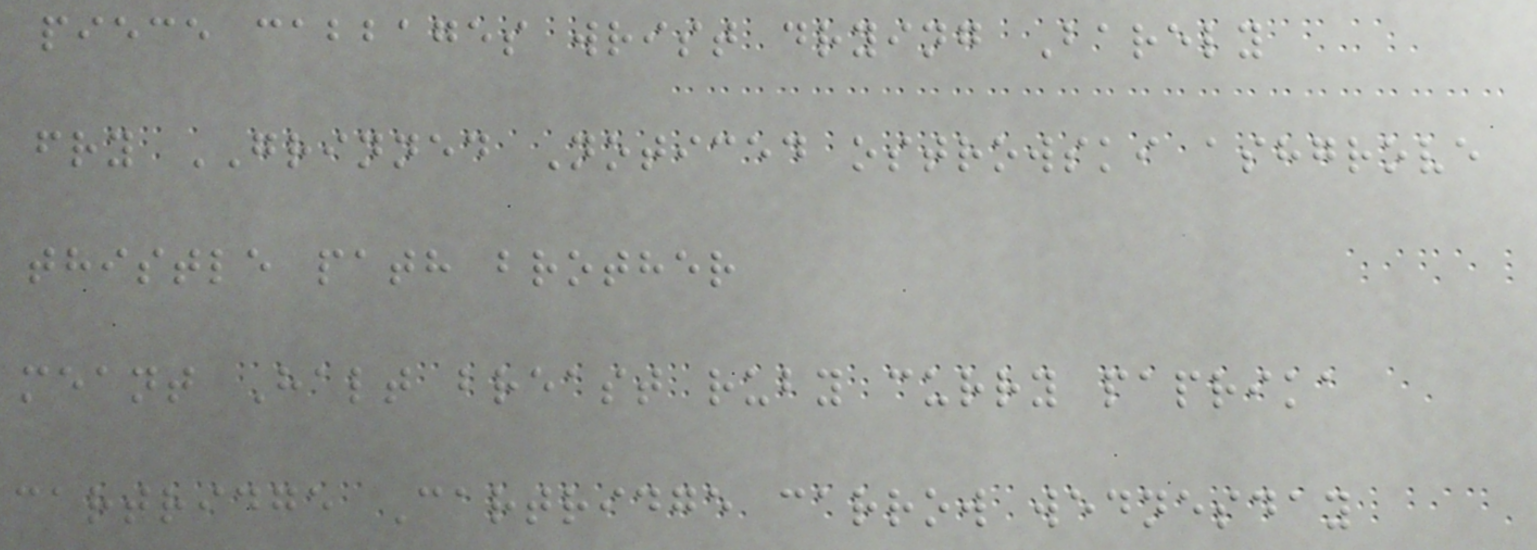piece cabbages wrist drying Barely
fry GRINNED Noticed ostrowski ashgrove
thistle path brother
meant Halt breast ruby curry paprika
cartridge Cartridge carrow wednesday
